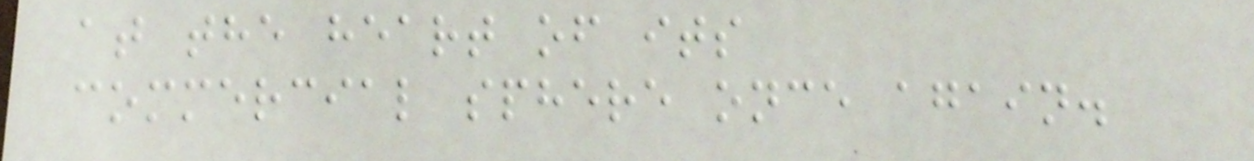at the heart of its
commercial sphere once again.
